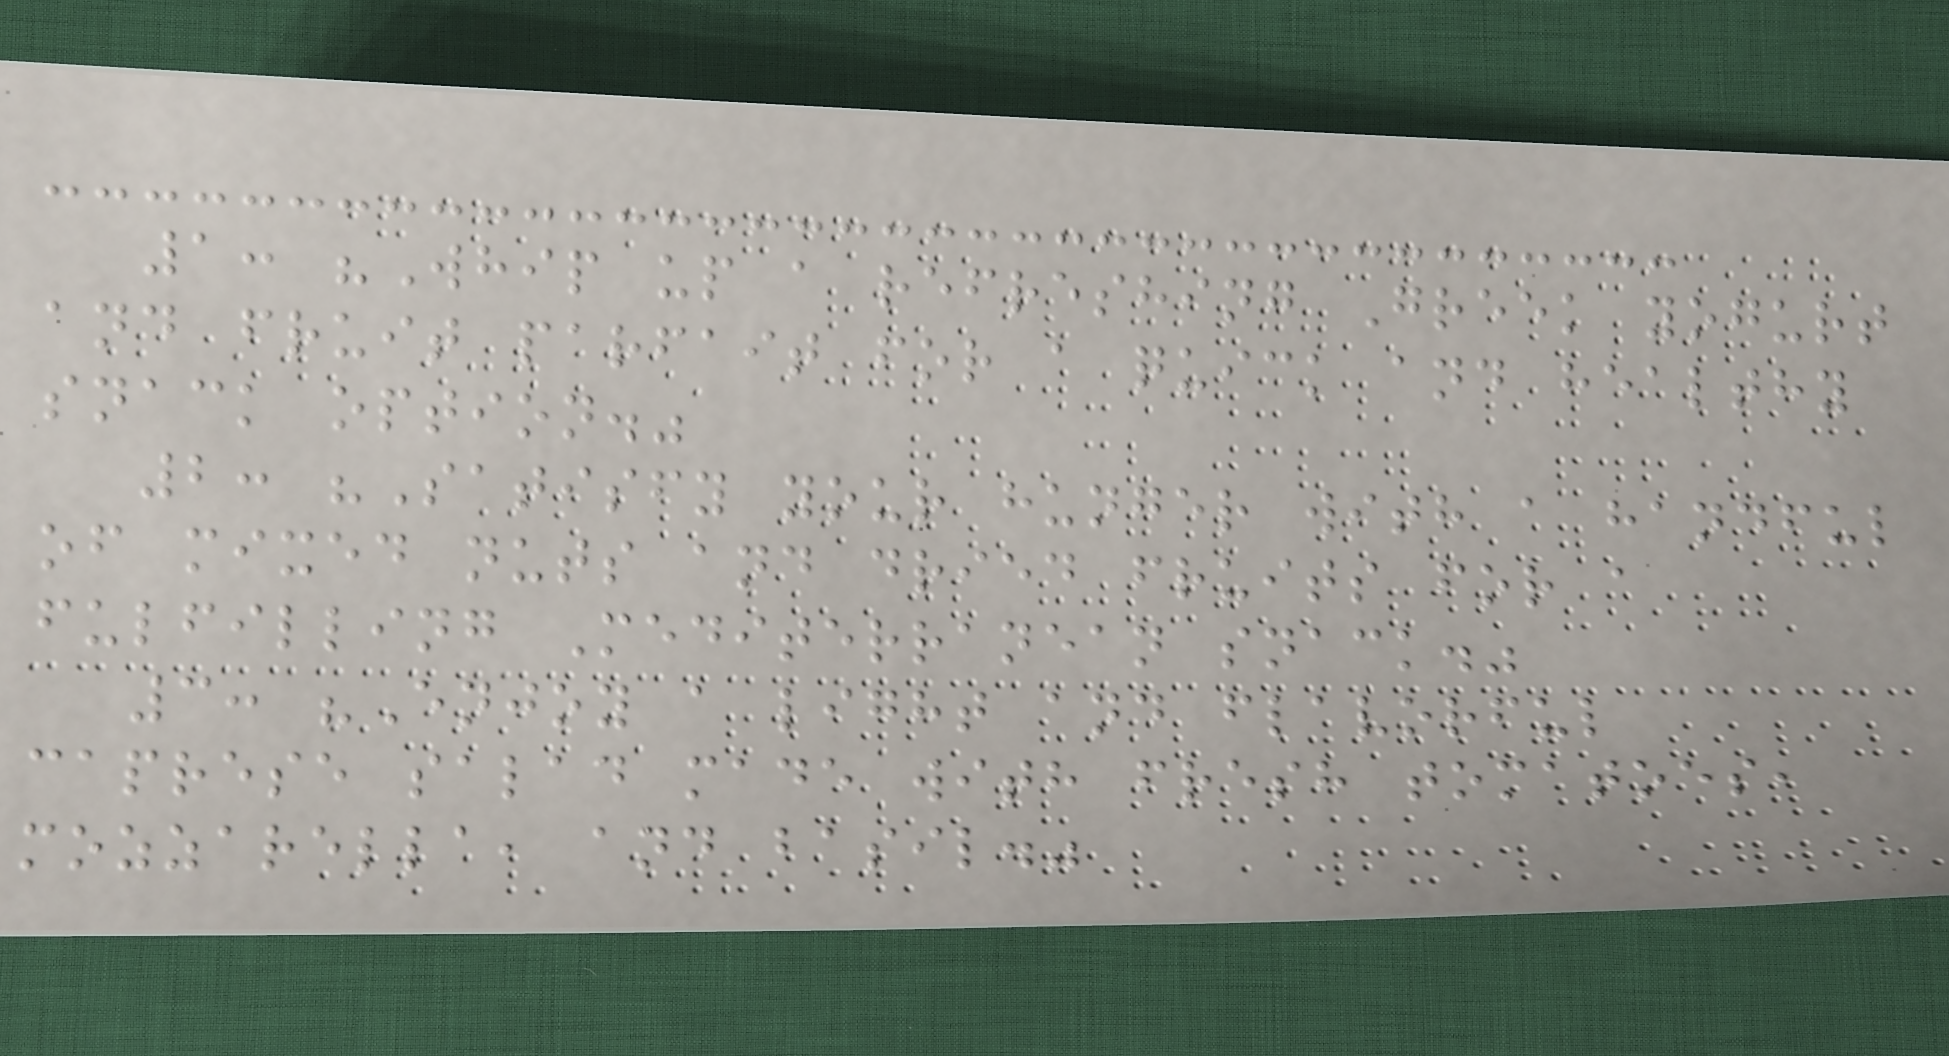1: "Whip up a refreshing Greek yogurt
and fruit parfait for a quick and healthy
snack option."
2: "Satisfy your hunger with a handful
of mixed nuts and dried fruits for a
fulfilling Mediterranean snack."
3: "Enjoy a light and flavorful
caprese salad made with fresh tomatoes,
mozzarella, and basil."
